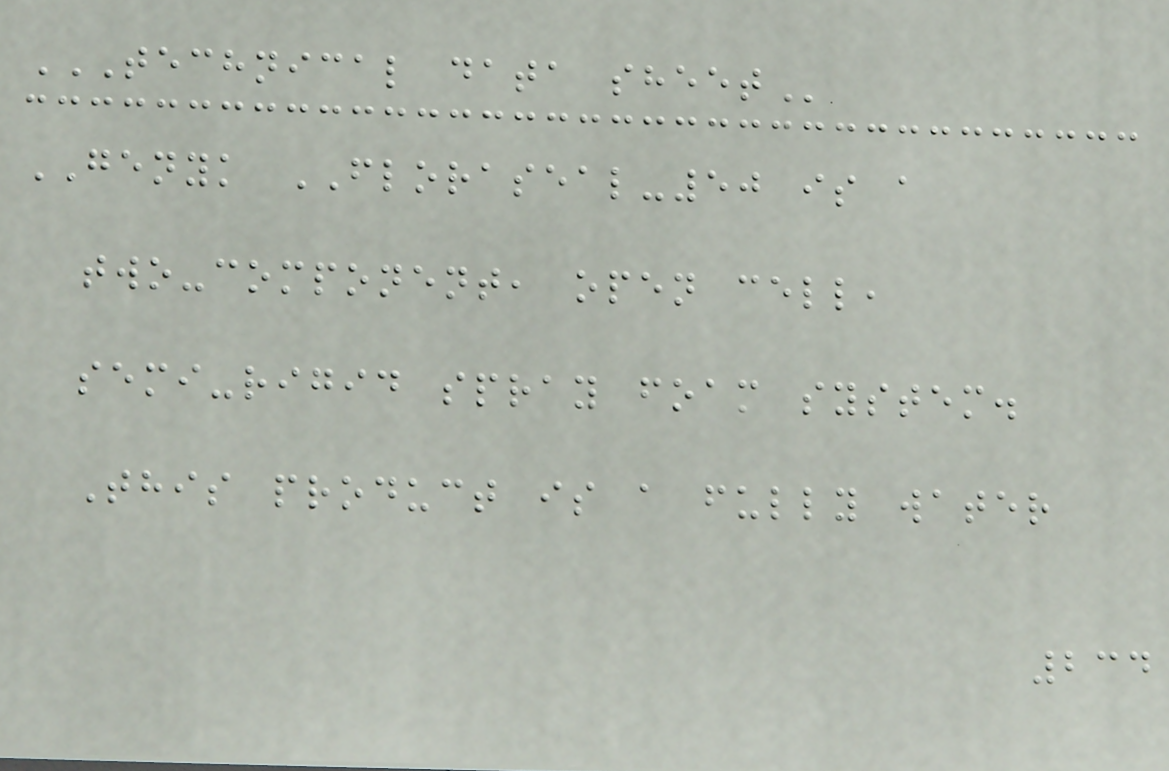TECHNICAL DATA SHEET
GENYK FLORASEAL-50 is a
two-component, open cell,
semi-rigid spray foam system.
This product is a fully water
234
